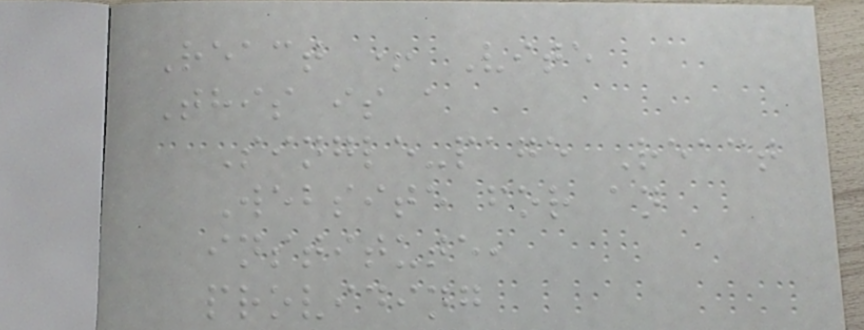React + Vite
This is a
Single-page React
Website for an
institute,
providing
